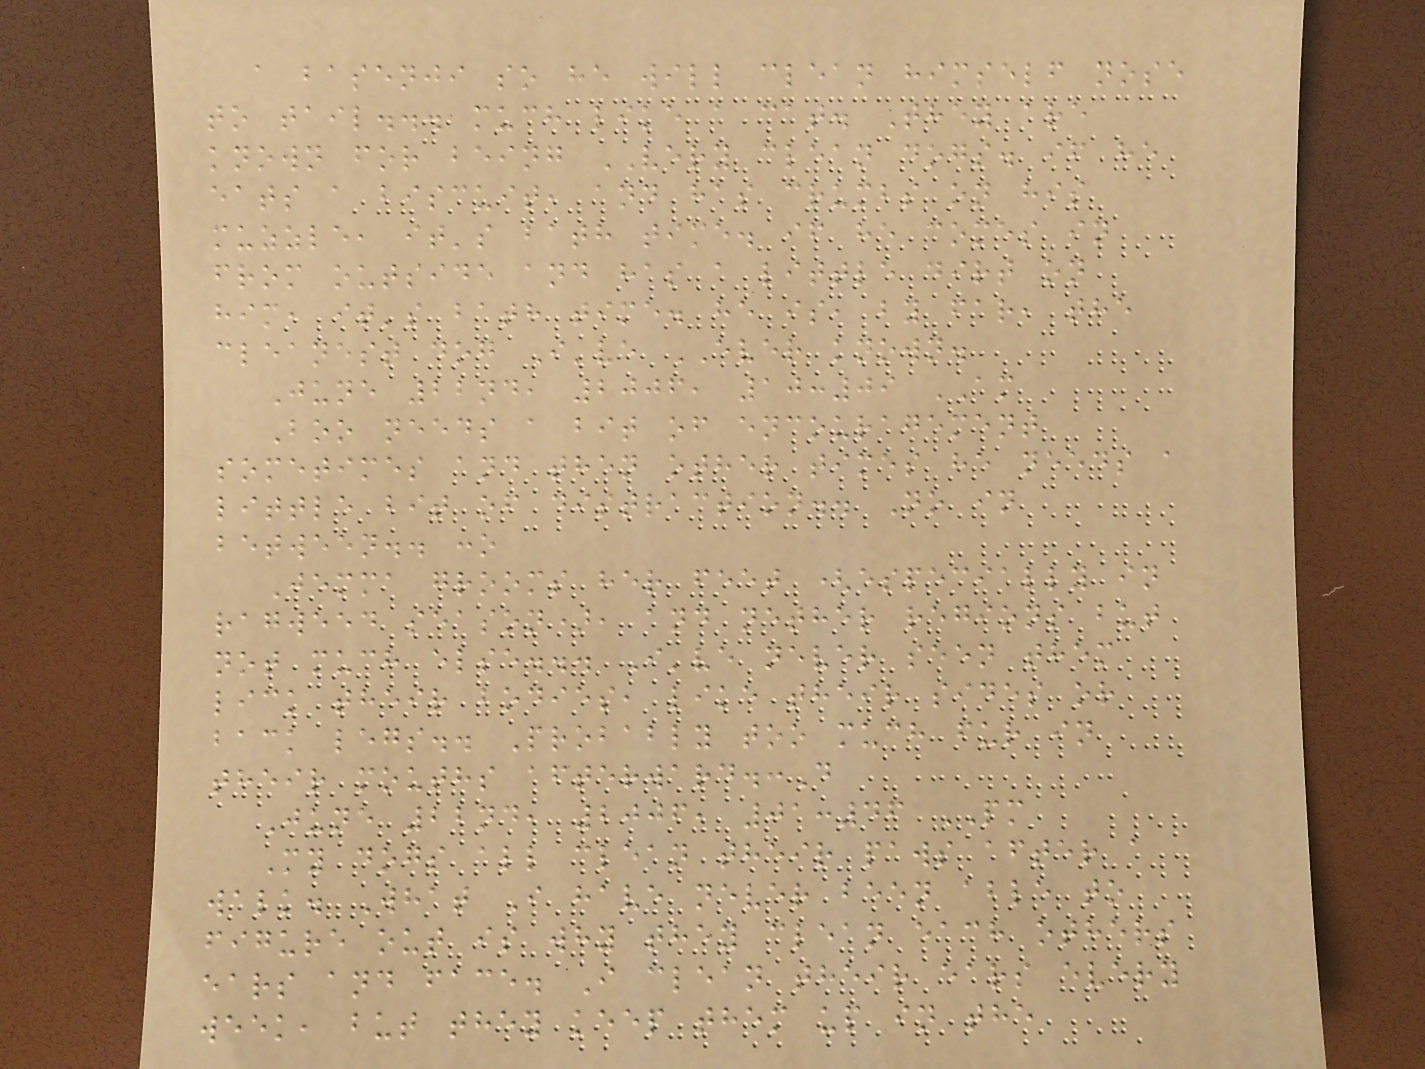a basenji so he will clean himself nose
to tail... much like a cat. They are
known for being VERY clean dogs. if he
eats a biscuit, and has crumbs on his
muzzle, it's bath time. if he comes in
from outside and has a little dirt on
him, it's bath time. he is, by far, the
cleanest dog I've EVER known.
June 22nd, 2006, 10:09 AM
Boo needs a bit of encouragement
sometimes and then other times he needs a
little bit of distraction.. No in
between.. :o
Jemma grooms her feet (especially in
ragweed season), and nether regions but
not much else... I've never seen them
lick their bodies, like their sides or
back legs.. Probably too much fur in
their mouths afterward.:D
June 22nd, 2006, 01:46 PM
My dogs all clean their paws after a
walk. What I have never been able to
figure out is why they clean each others
ears and face. I clean their ears every
week, but they keep them up in the
